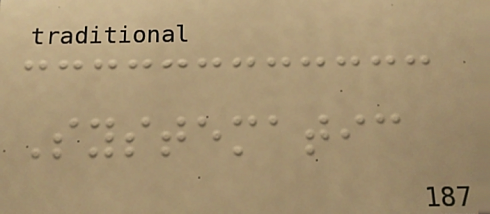Systematic
